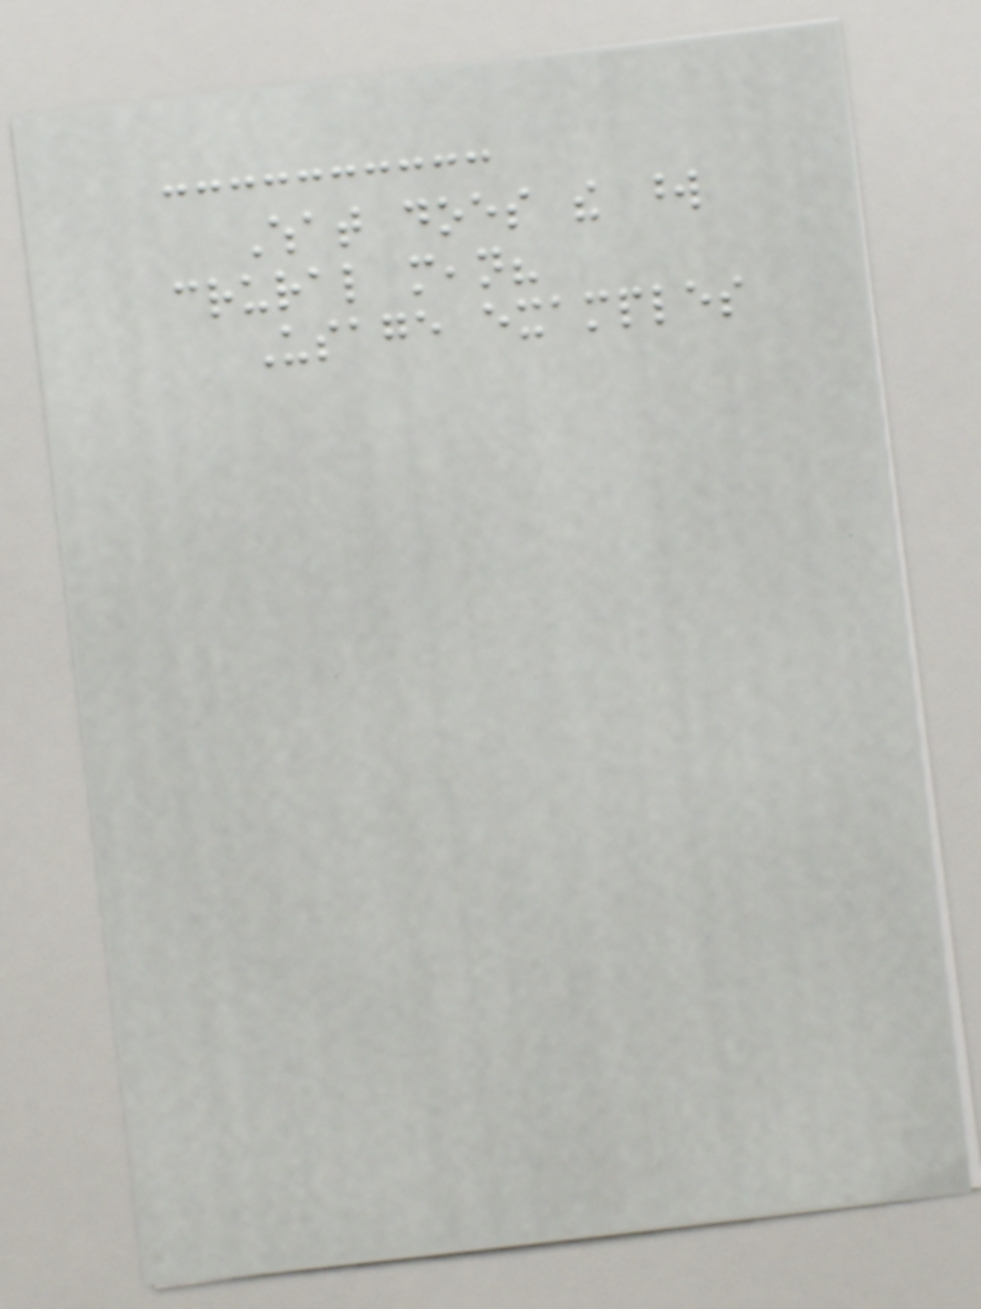What does the word
crural mean?
Usage examples
